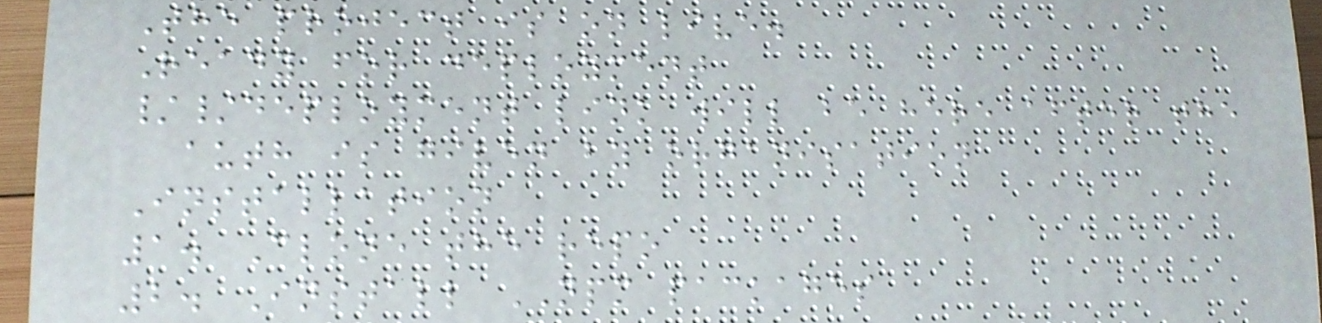The project is on live.
Ready for deployment
//deployment link will be here after the
auth is given by organisation
Installation
1. Clone the repo
2. Install NPM packages
